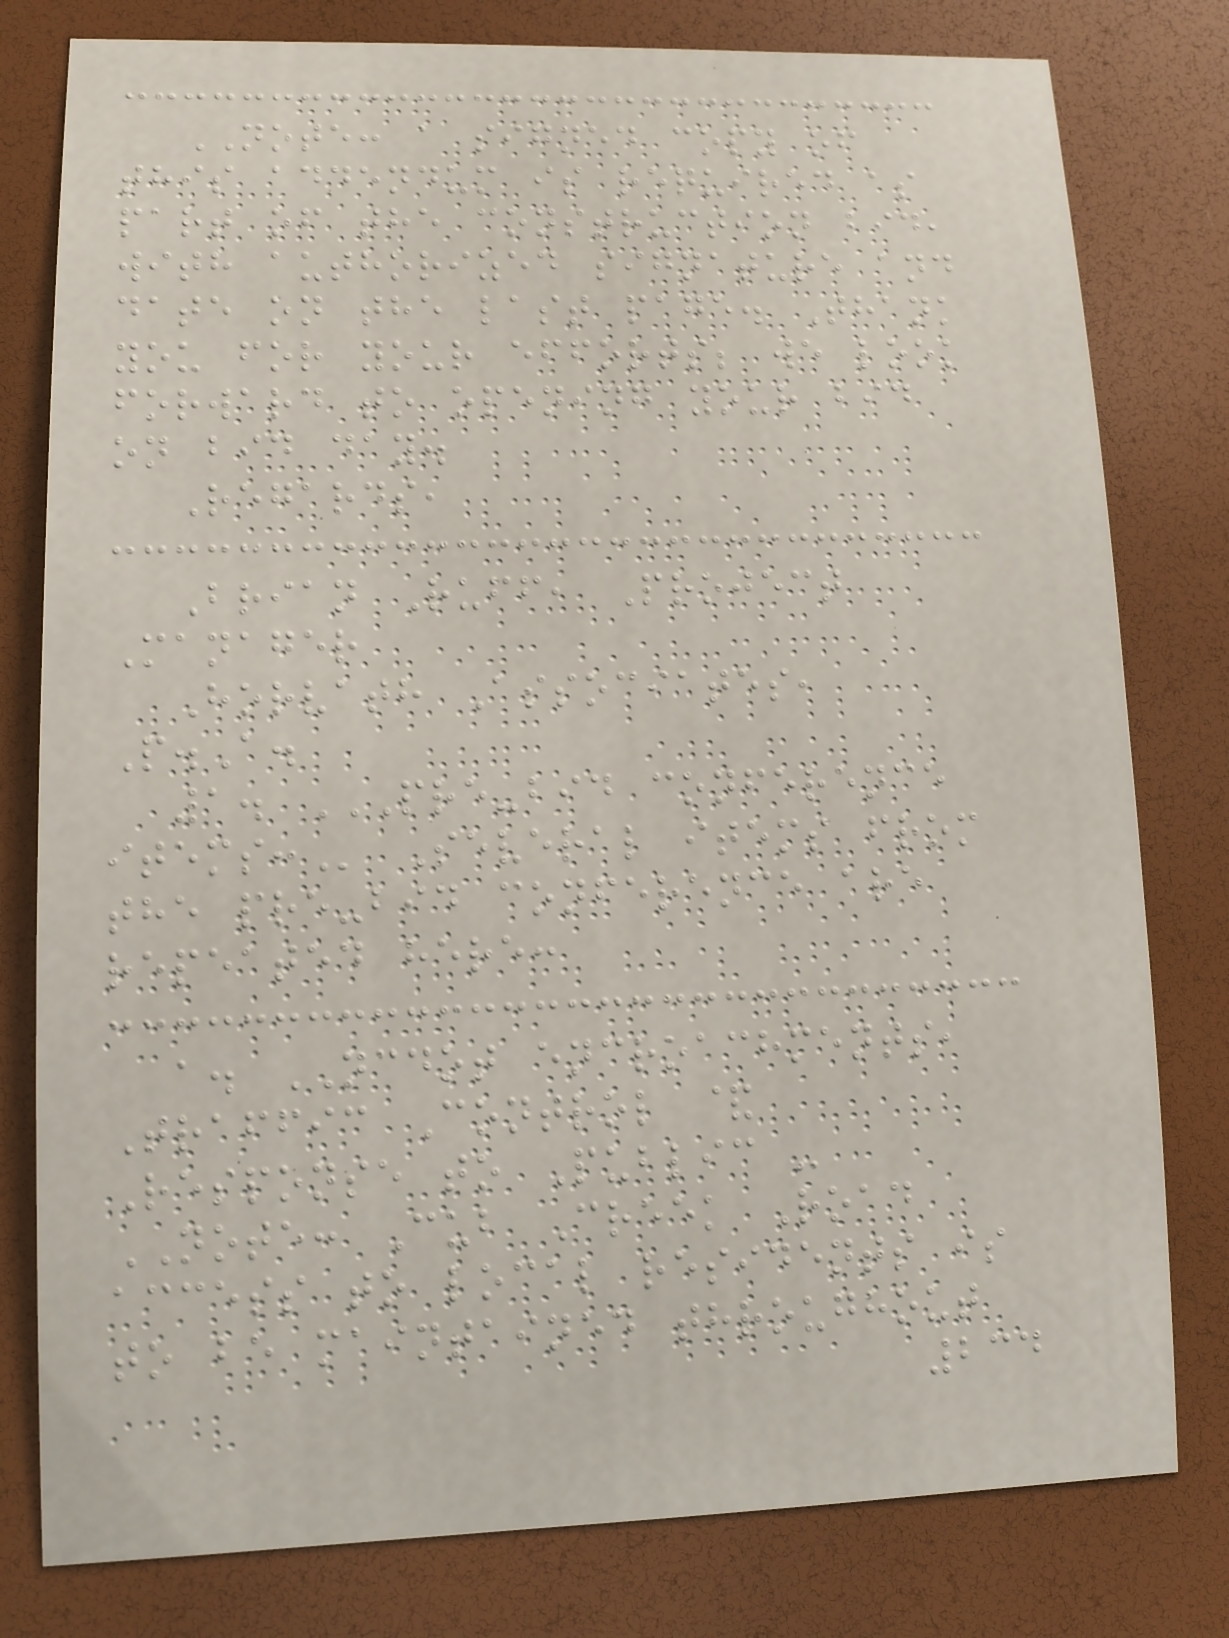NOTE: a signed copy of
this addendum is required as
part of the construction bid,
with authorized signature and
date on the last page. Thank
you for your efforts; we look
forward to opening your bid
on bid day.
Regards,
Brian Ruff, Project
Manager
Horvath Associates,
P.A.
1. PRE-BID CONFERENCE
ITEMS: Several items from
the pre-bid conference are
repeated here:
a. NCDOT encroachments,
Traffic Control &
Response to Public -
NOTE: Cub Creek Road
access to local residents is
to be maintained throughout
234
